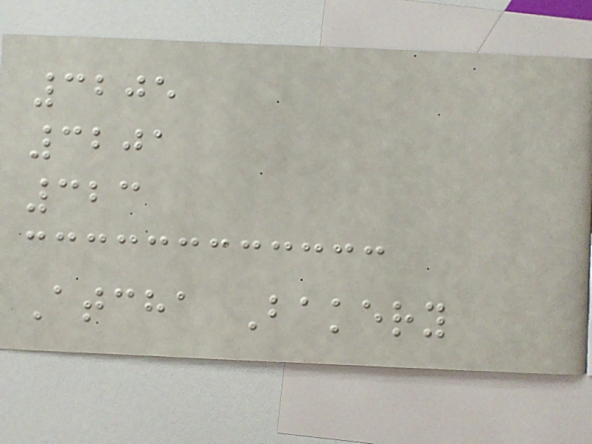3205
3201
323
Atcha Bakery
